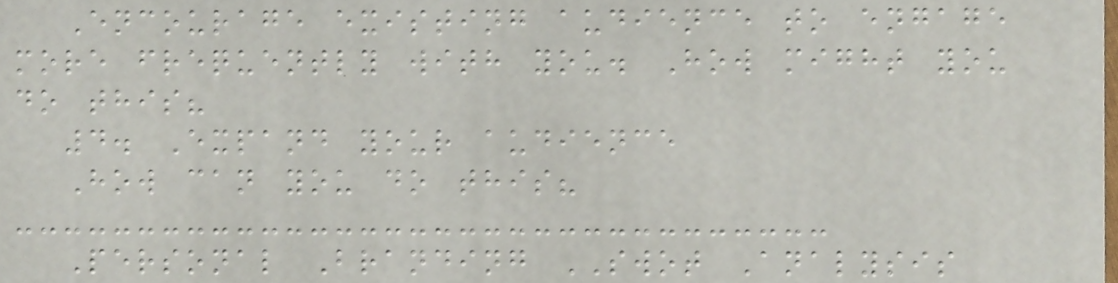Encourage existing audience to engage
more frequently with you. How might you
do this?
4. Expand your audience
How can you do this?
Personal Branding SWOT Analysis
